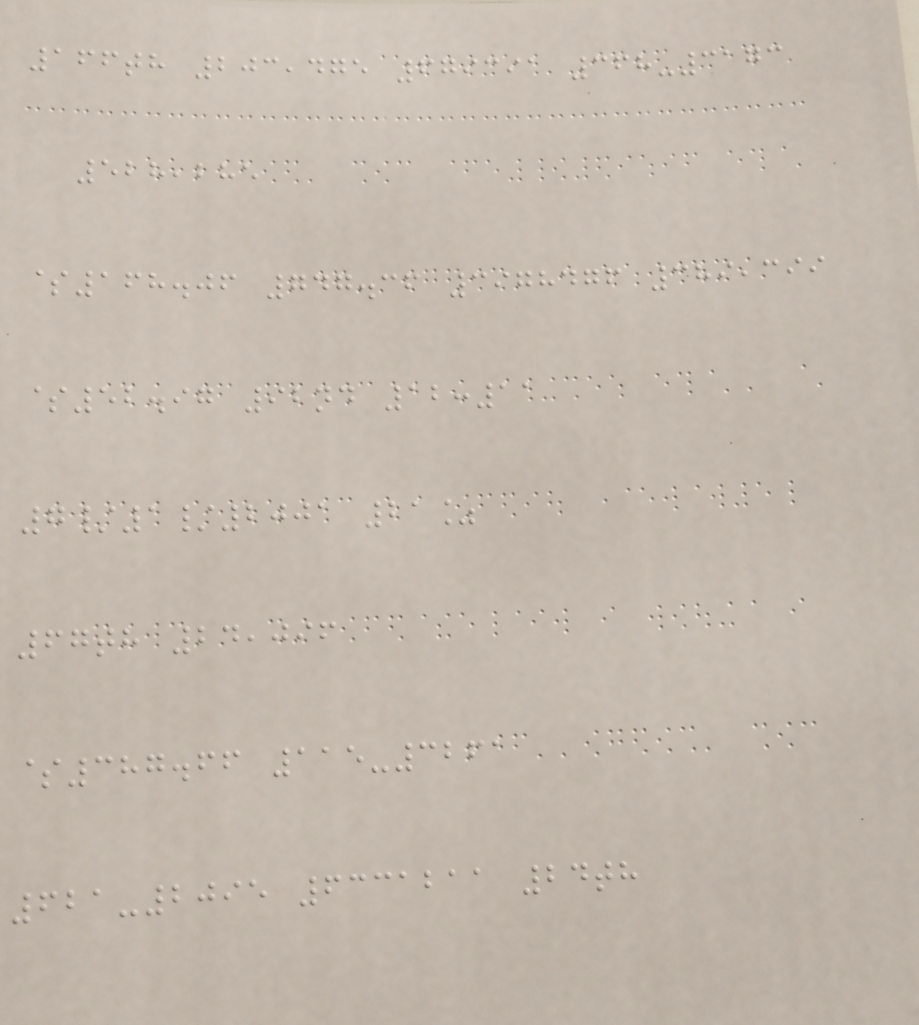166th 203,475 679391 368-3173
528,285
$168.06 747.36 3978476 389,399
$52.97 92nd 12:11
7/1/2001 21%
67th 24,096
$387.66 115-3261
621-2095 6331211 24th
